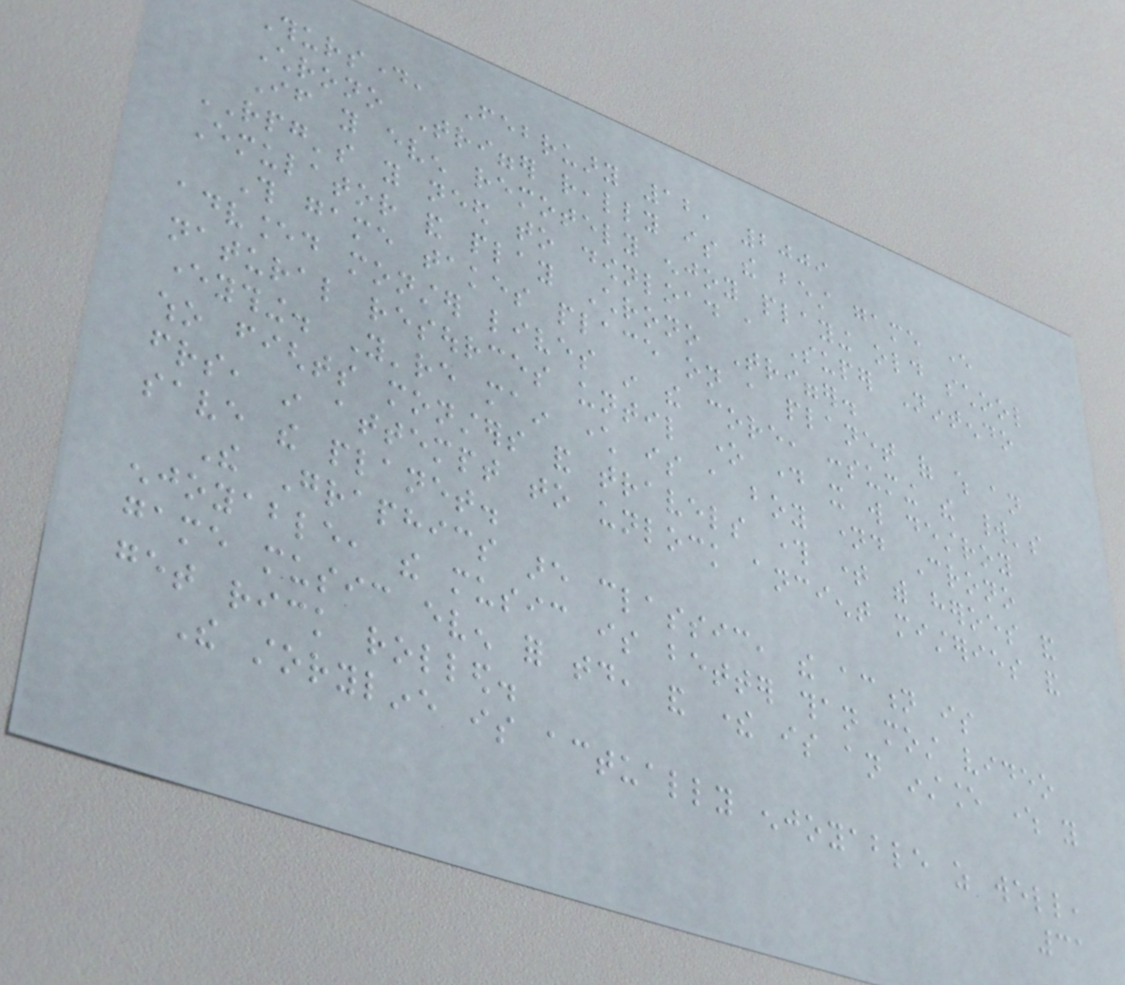Thursday, February 12, 2009
Chrono Trigger really is the best game ever
If you even remotely enjoy playing old school
RPG's you need to download a Super Nintendo
Emulator and play Chrono Trigger.
This game takes place on a planet of which an
advanced monster lives in the core, consuming the world's
natural resources until one day it will destroy
everything. You're main character is a boy named Crono
who fights monsters and travels through time with heroes and
friends, in attempt to unlock ancient misteries and
save the planet.
The Graphics are classic, the action is
enjoyable, the music is better than most video
game music even for today, and there is an instance where you
get rick rolled.
The storyline is actually enjoyable as well,
31
